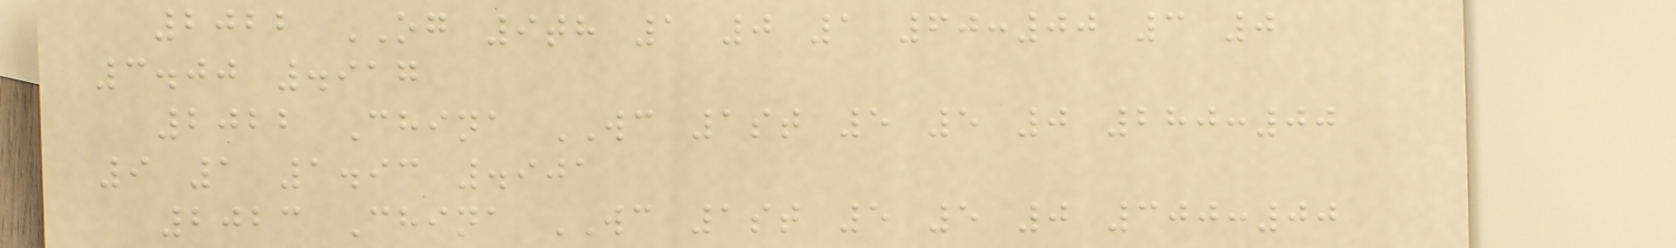2022 OG 9th 1 0 1 60:00 3 0
3.00 .917
2022 China WC 1st 5 5 0 280:00
9 1 1.93 .901
2023 China WC 1st 5 5 0 300:00
